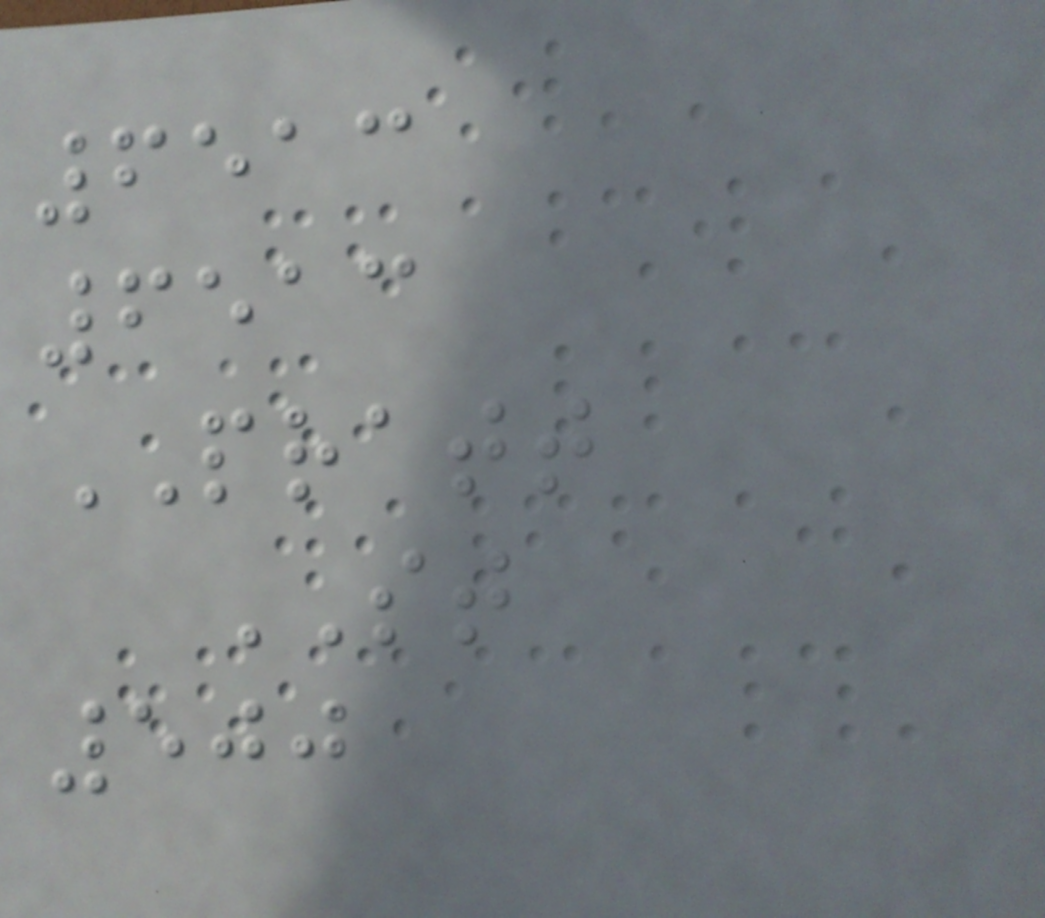6513
6513
PRATT
ST
500
